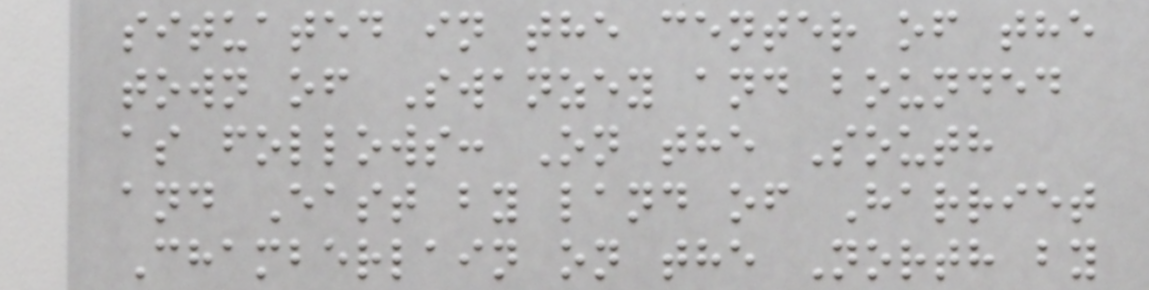situated in the center of the
town of Swanzey and bounded
as follows: On the South
and East by land of Harriet
Chamberlain on the North by
